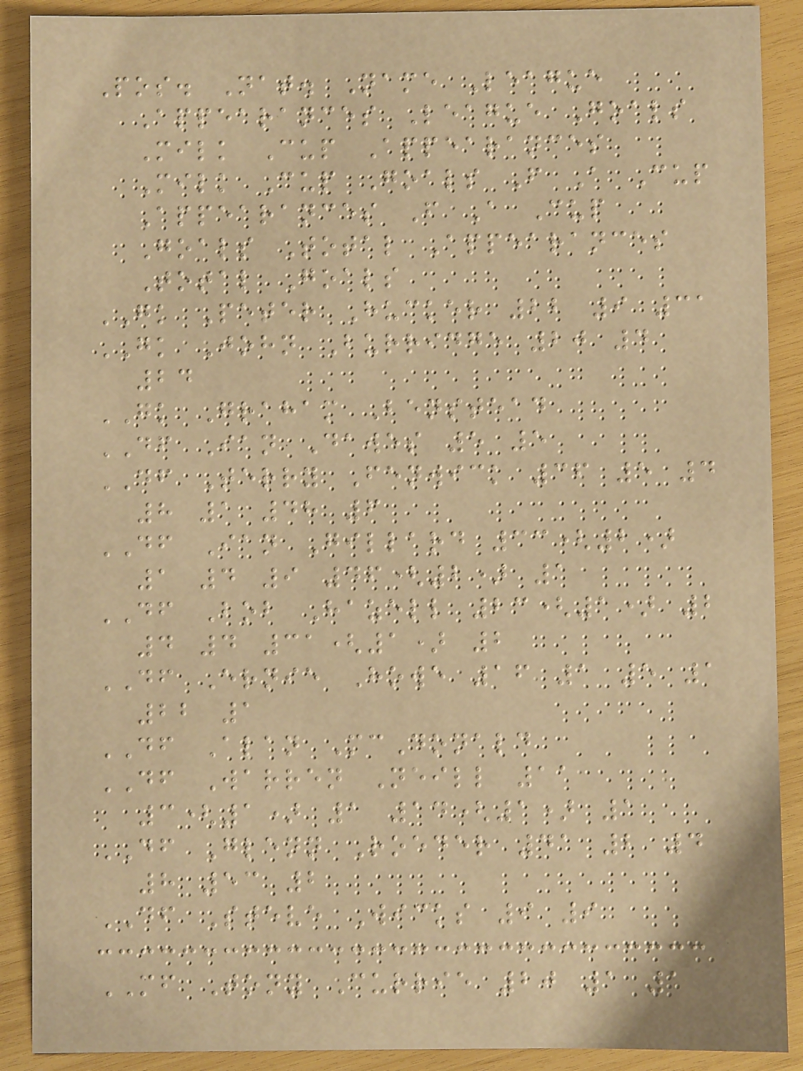Pos. Nat. Name League
Appearances League Goals
Milk Cup Appearances
Milk Cup Goals F A Cup
Appearances F A Cup
Goals Total Appearances
Total Goals
GK Peter Hucker 22 9 31
GK John Burridge 20 4
24
GK Graham Benstead
DF Ian Dawes 5 5
DF Terry Fenwick 36 5 4
8 1 48 6
DF Ian Gillard 33(2)
1 4 9 46(2) 1
DF Bob Hazell 23(1) 2
4 4 31(1) 2
DF Ernie Howe 16 1 5 1
22 1
DF Alan McDonald
DF Warren Neill 11
3(1) 1 14(1) 1
DF Glenn Roeder 41 2 4
8 53 2
DF Steve Wicks 9 9
MF Tony Currie 20 1 1
